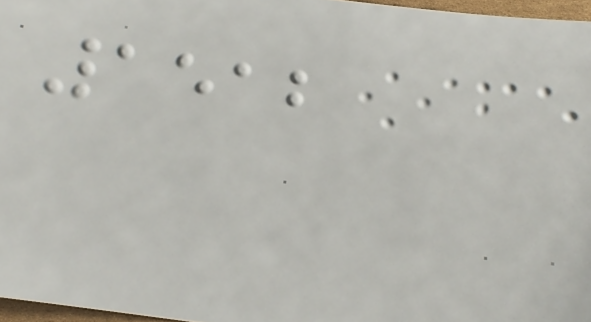1512
